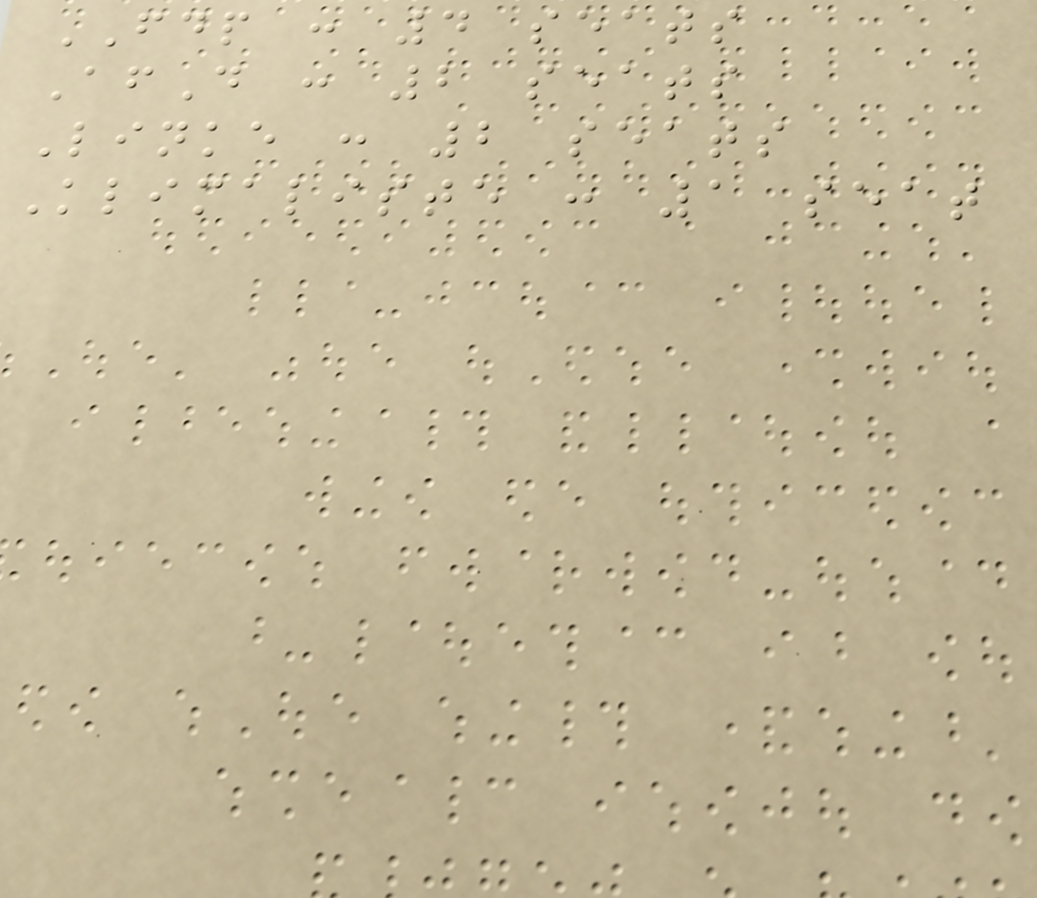FDP : 4 seats
AfD : 2 seats
Linke : 2 seats
Klimaliste : 1 seat
